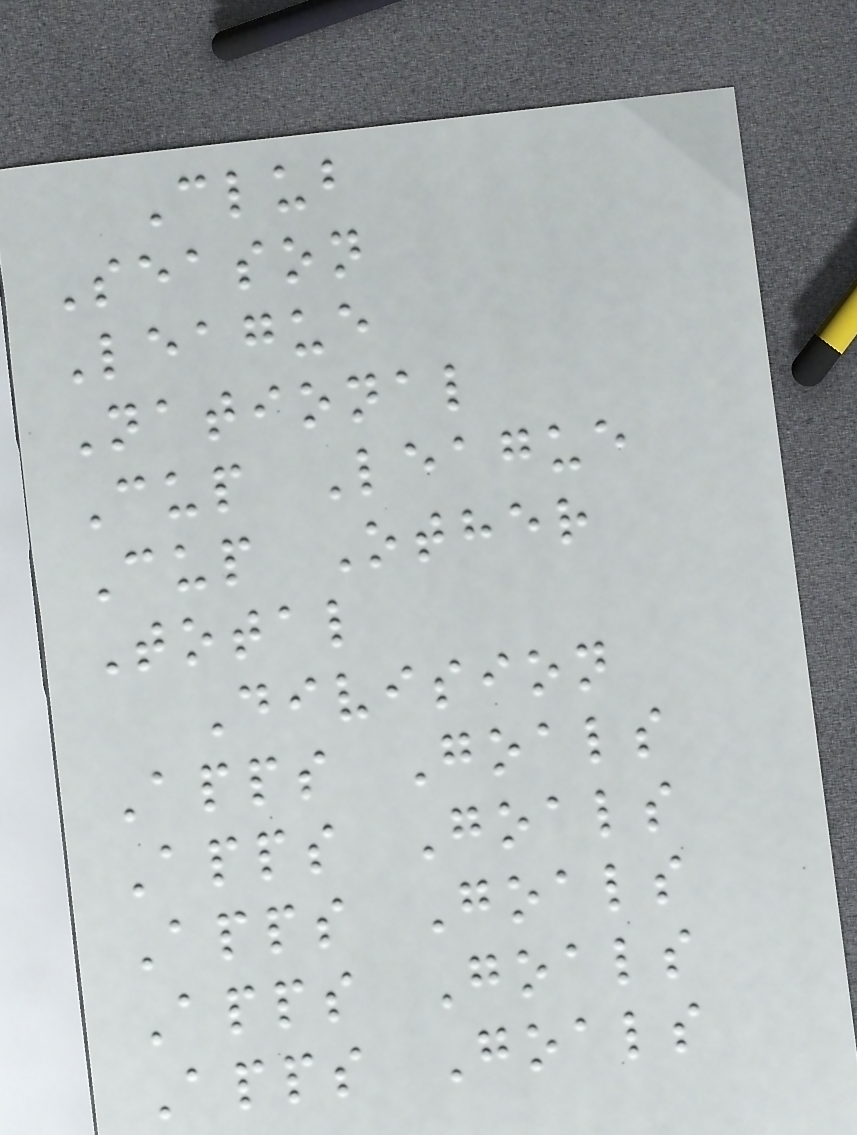Club
Season
League
National
Cup League
Cup Other
Total
Division
Apps Goals
Apps Goals
Apps Goals
Apps Goals
Apps Goals
